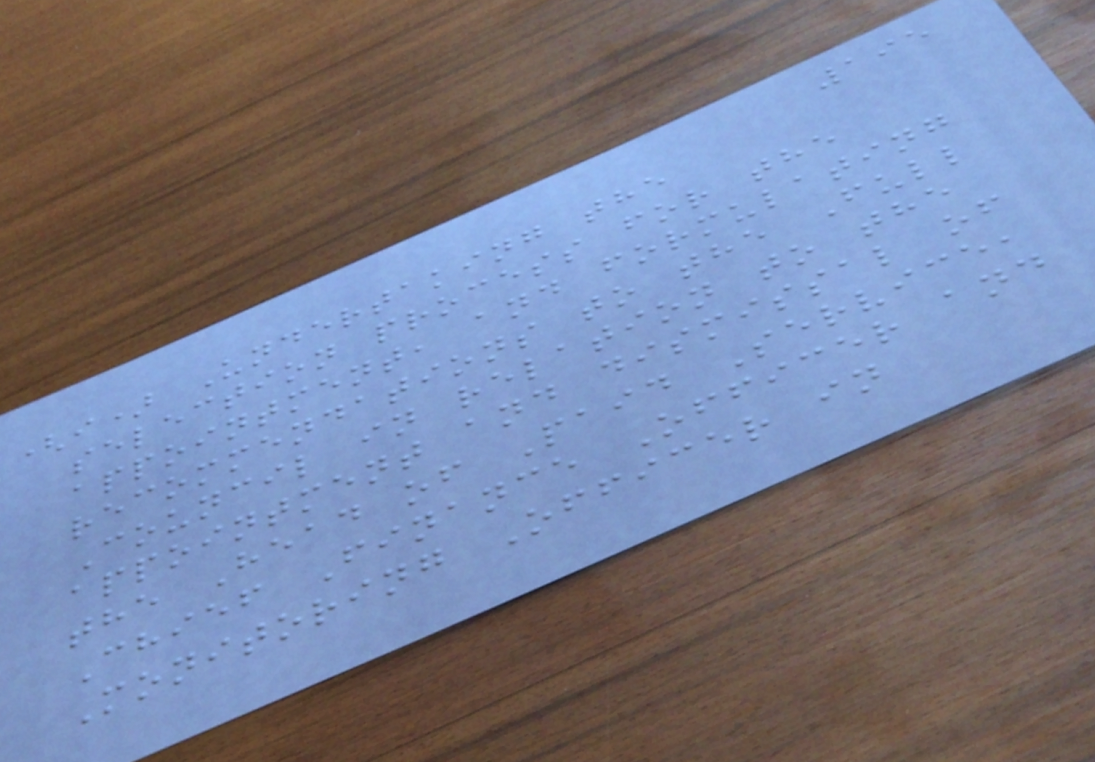195
(i) Undertaking the
selection process for the
appointment, and formulating
recommendations to the Full
Council in relation to the
appointment and dismissal of
the Head of Paid Service,
Chief Finance Officer and
Monitoring Officer in
